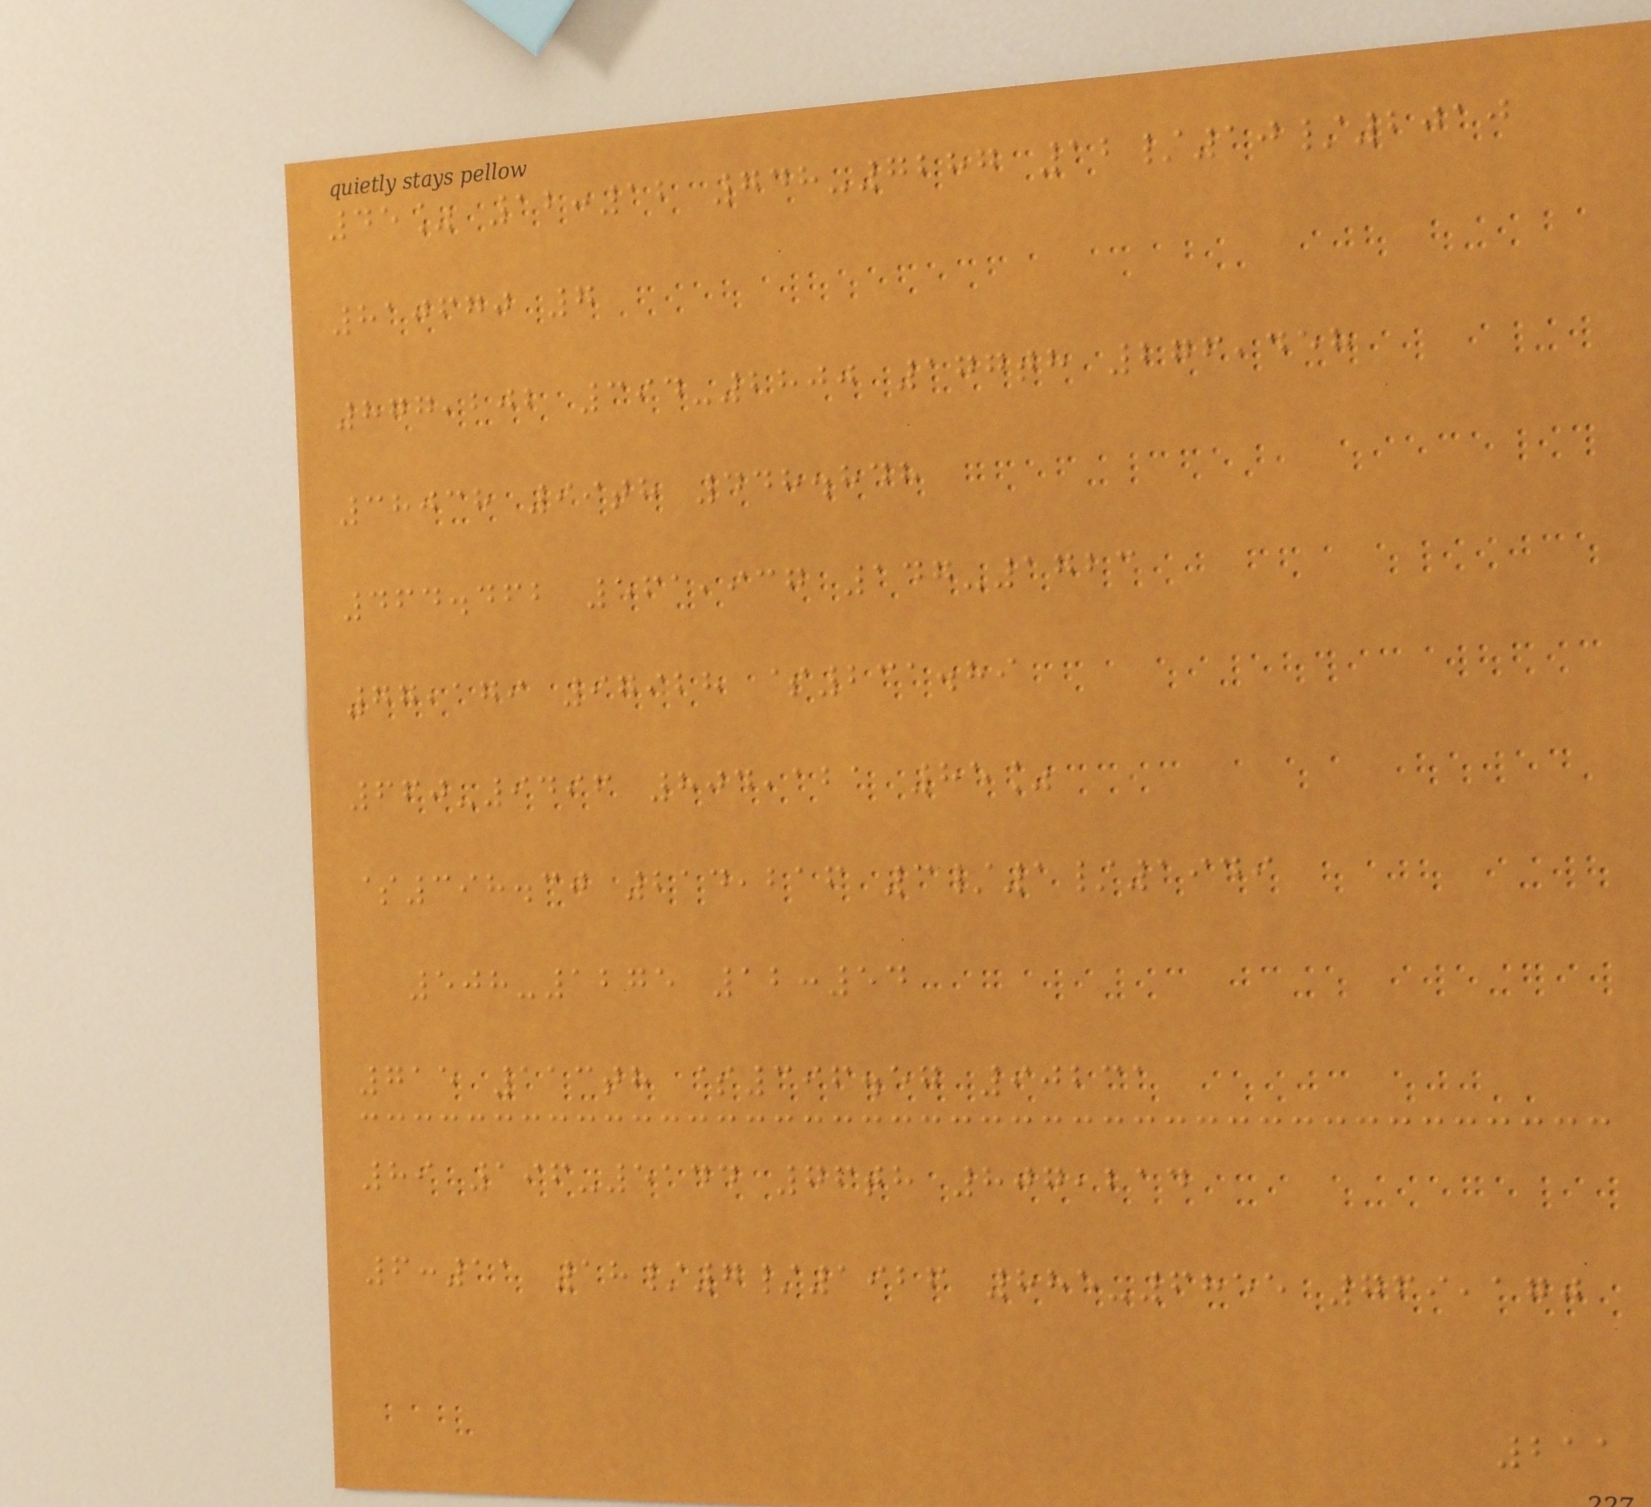45% 12:12 748-7287 12/10/2010
810670 7
877,202 394-2800 177th 276,458
38038 99th 448.848
464.462 561,937 147-1723
77,179 97928 $231.89
660-9496 804,121 85%
$398.30 214,216 3/1/1949
508-1275 12:54
715 113th $396.57 90231
89 196-5144 76th 807,214
6:11 18/7/1926 885-6855 769,170
211
